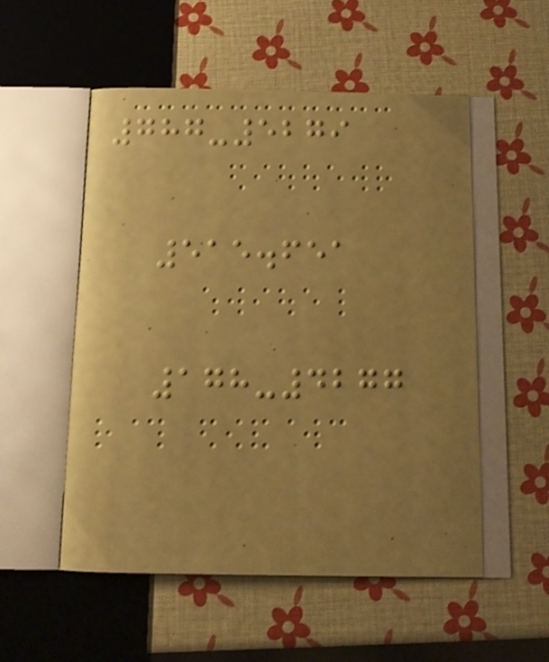787-5279
515.651
178-4277
